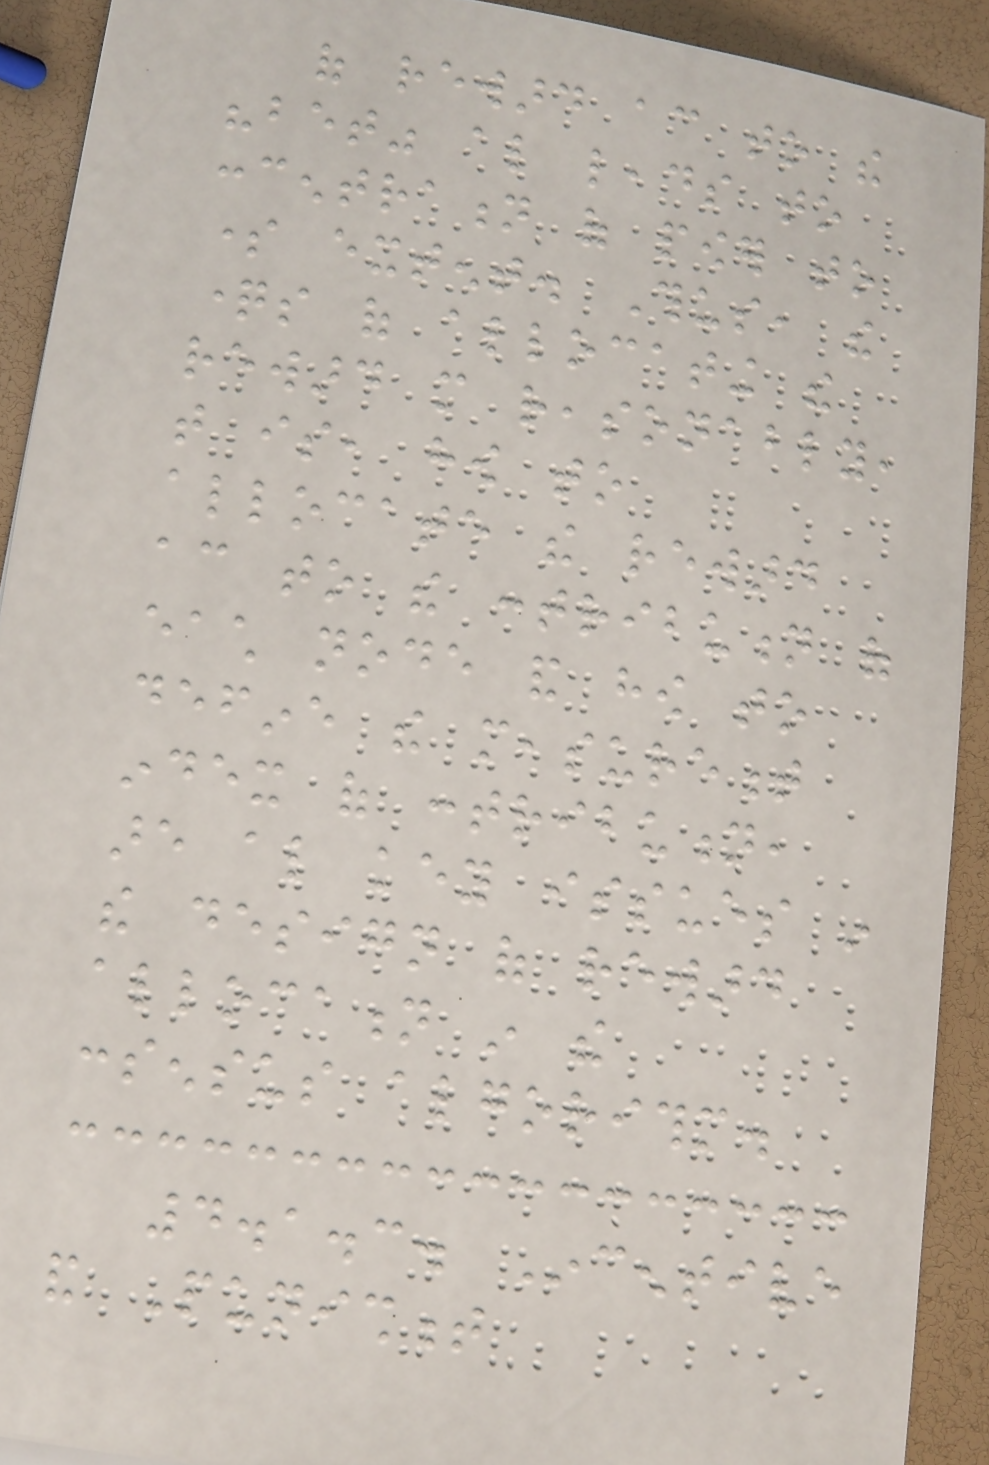of reward according to the
"bet" also leads to
concentration of power to
some extent. Thus, the
questions of allocating the
reward more reasonably,
that is, how to
allocate the reward
according to the contribution of
each node and how to
define the measurement
index of contribution,
are also key issues in
the design of reward
allocation in the
consensus algorithm.
4.1.3. Incentive
and Punishment
